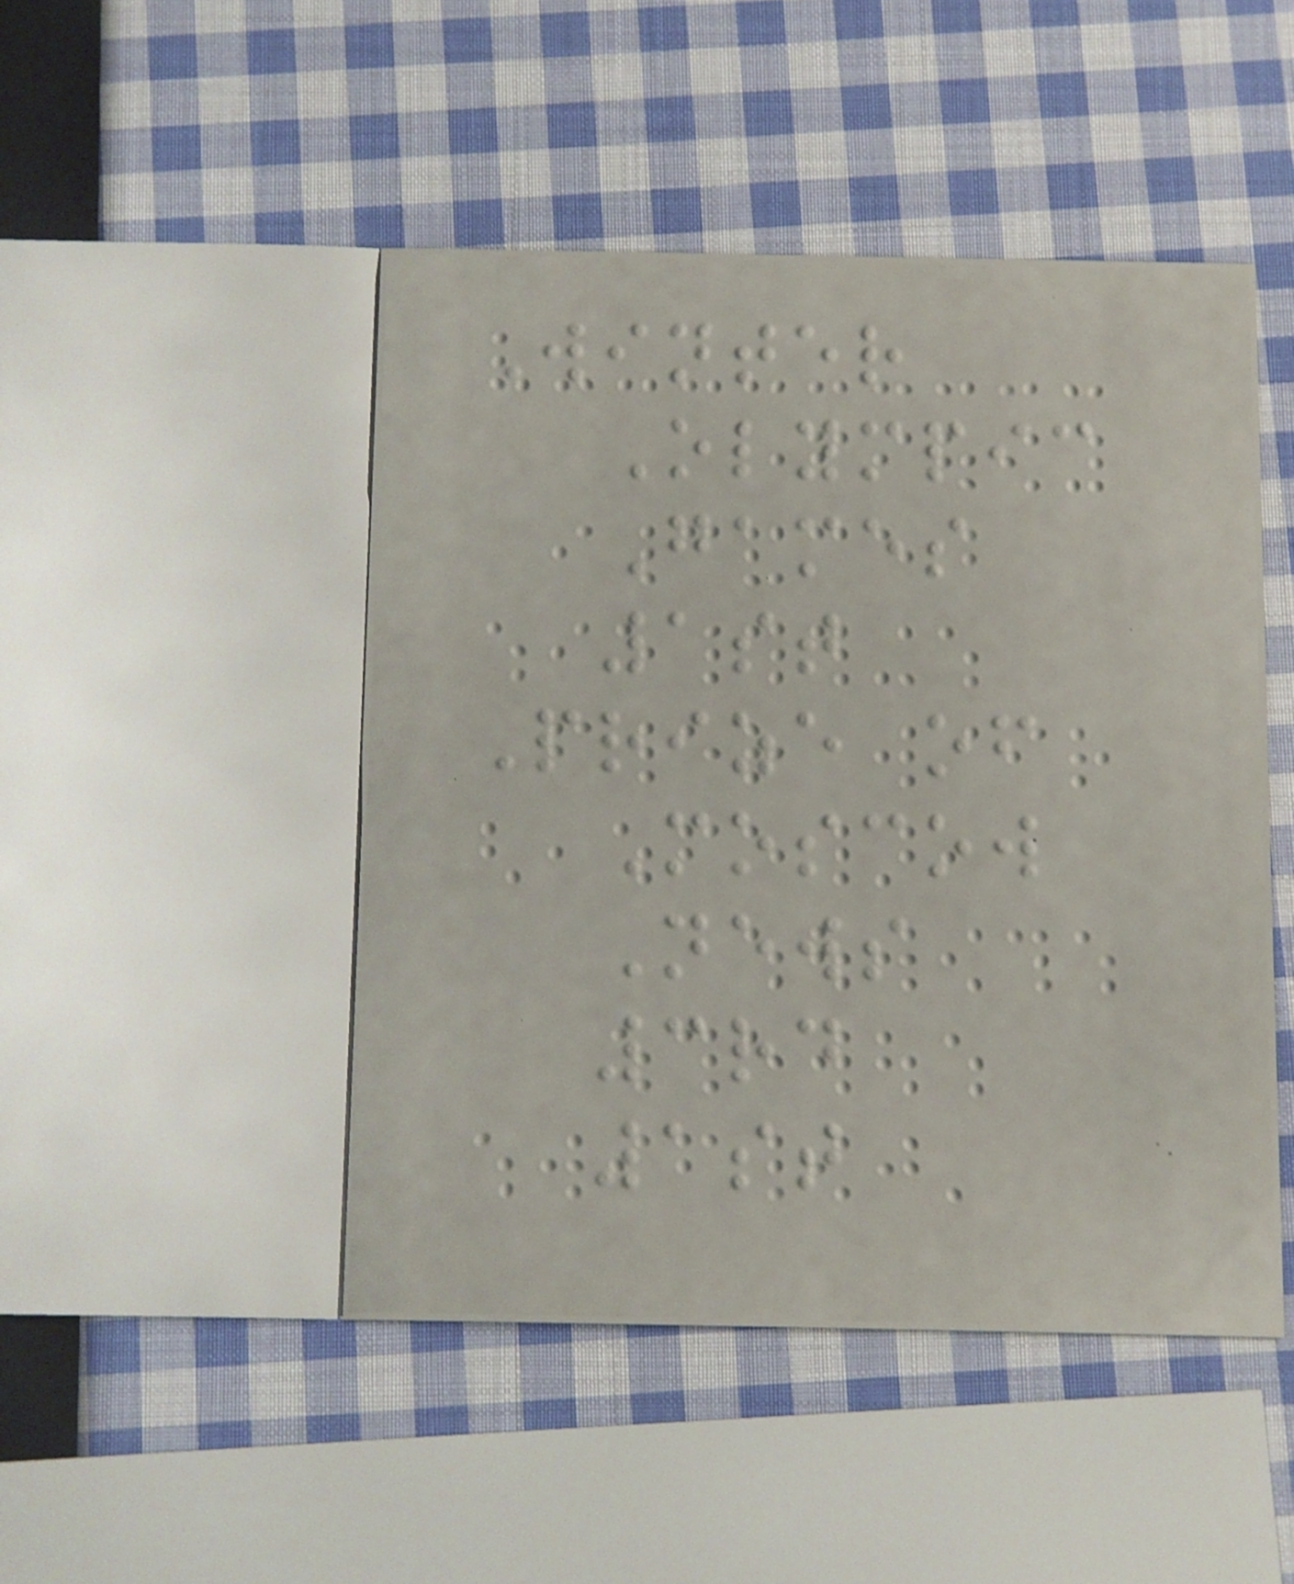Winter
Olympic
Games
1st
Prize of
Moscow
News
3rd
1st
